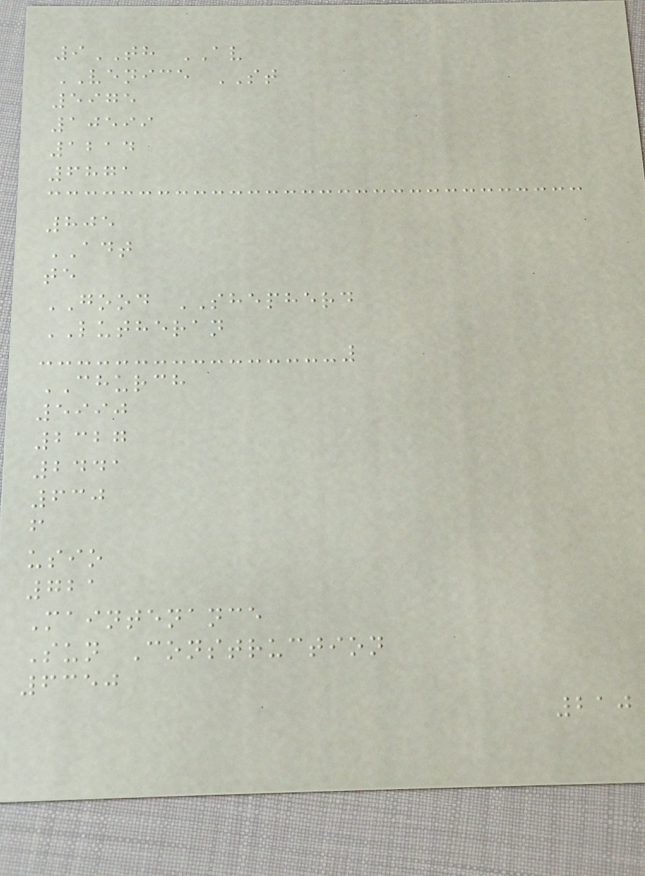9TH AV
VENICE ST
5975
10599
1214
6871
805
ADT
te
GOOD SHEPHERD
LUTHERAN
CHURCH
5990
2327
2441
630
f
usio
721
Maintenance
Sun Construction
6350
210
